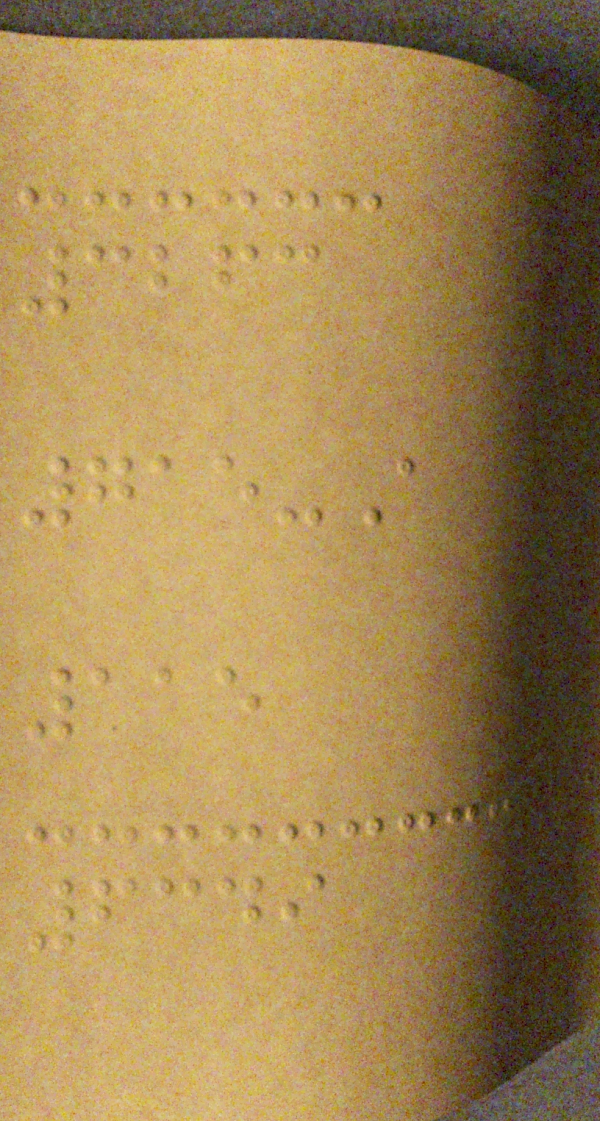3263
715-A
115
6349
